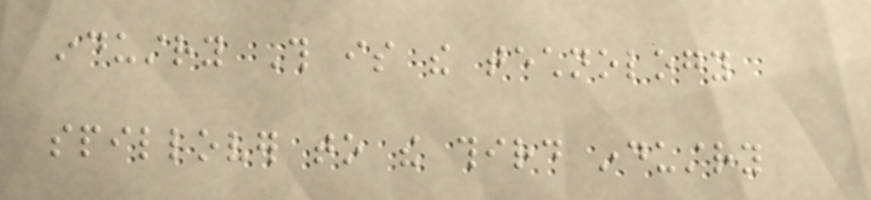industry This is the technology
spillover to the third industry
